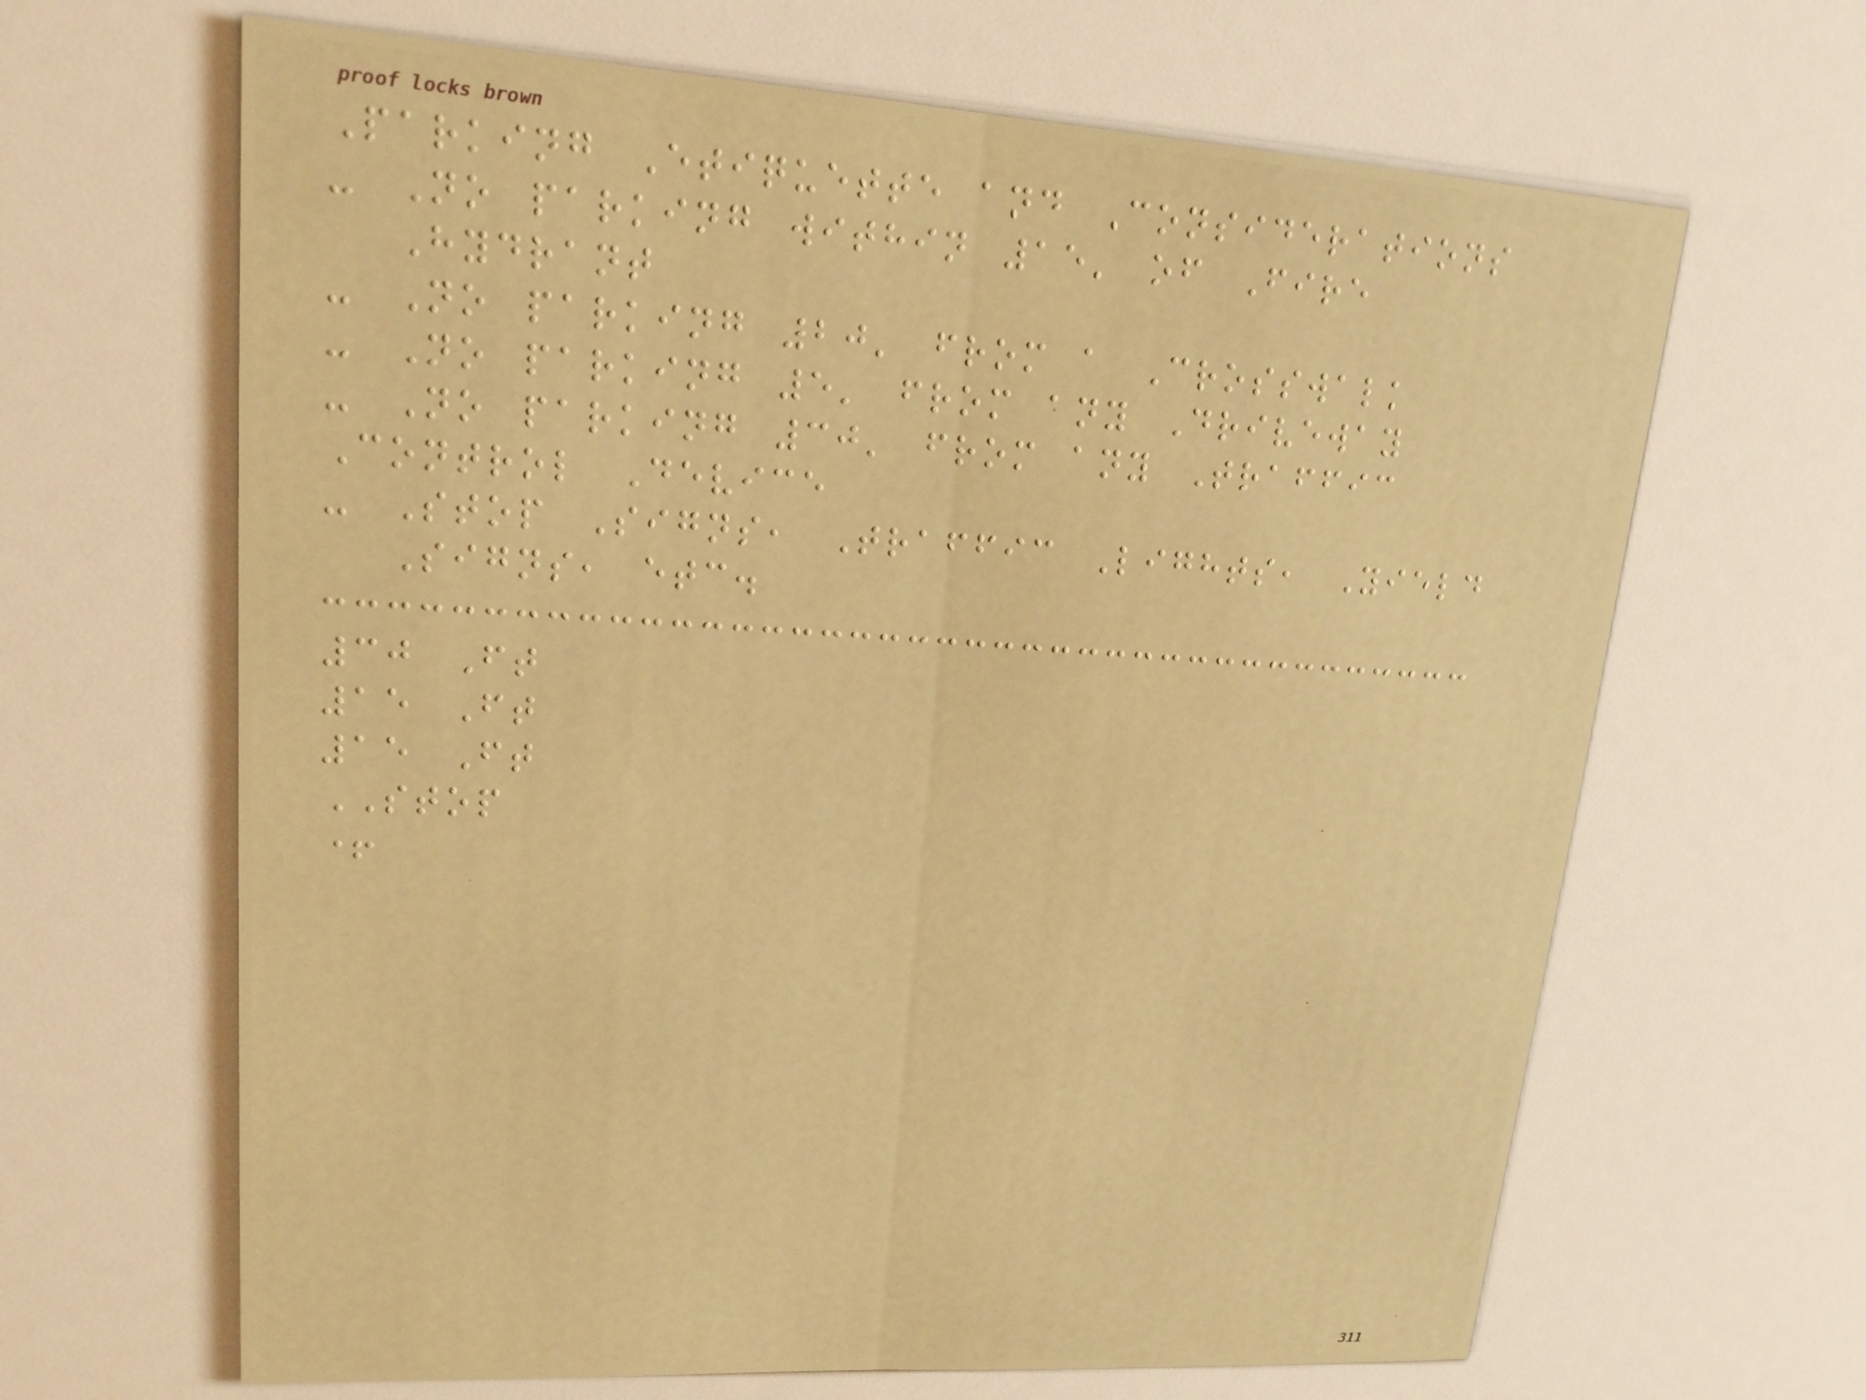Parking Etiquette and Considerations
- No parking within 15' of Fire
Hydrant
- No parking 20' from a Crosswalk
- No parking 5' from any Driveway
- No parking 30' from any Traffic
Control Device
- Stop Signs, Traffic Lights, Yield
Signs, etc.
30 Ft
15 Ft
15 Ft
STOP
+
